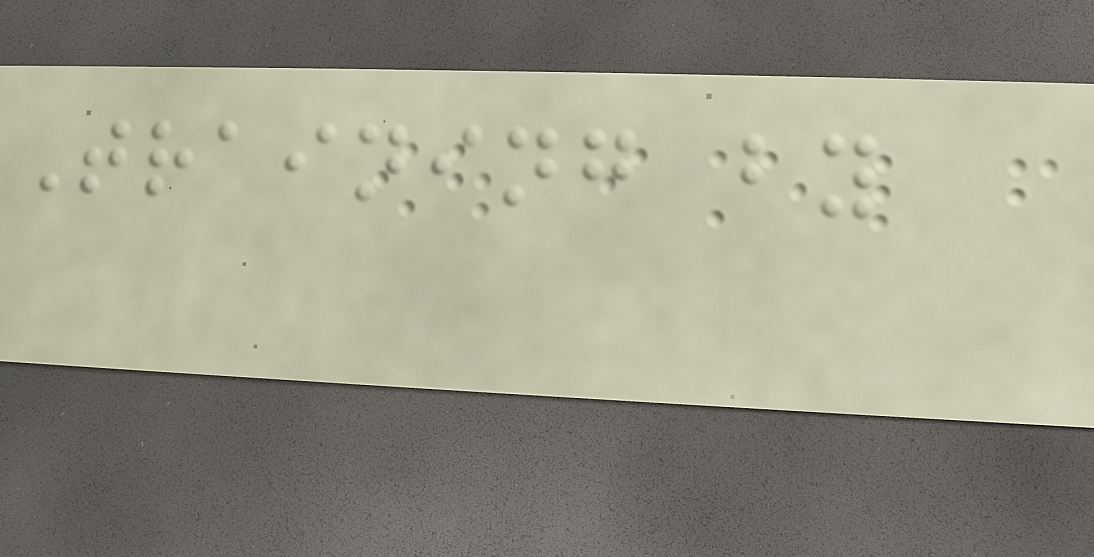Training by
